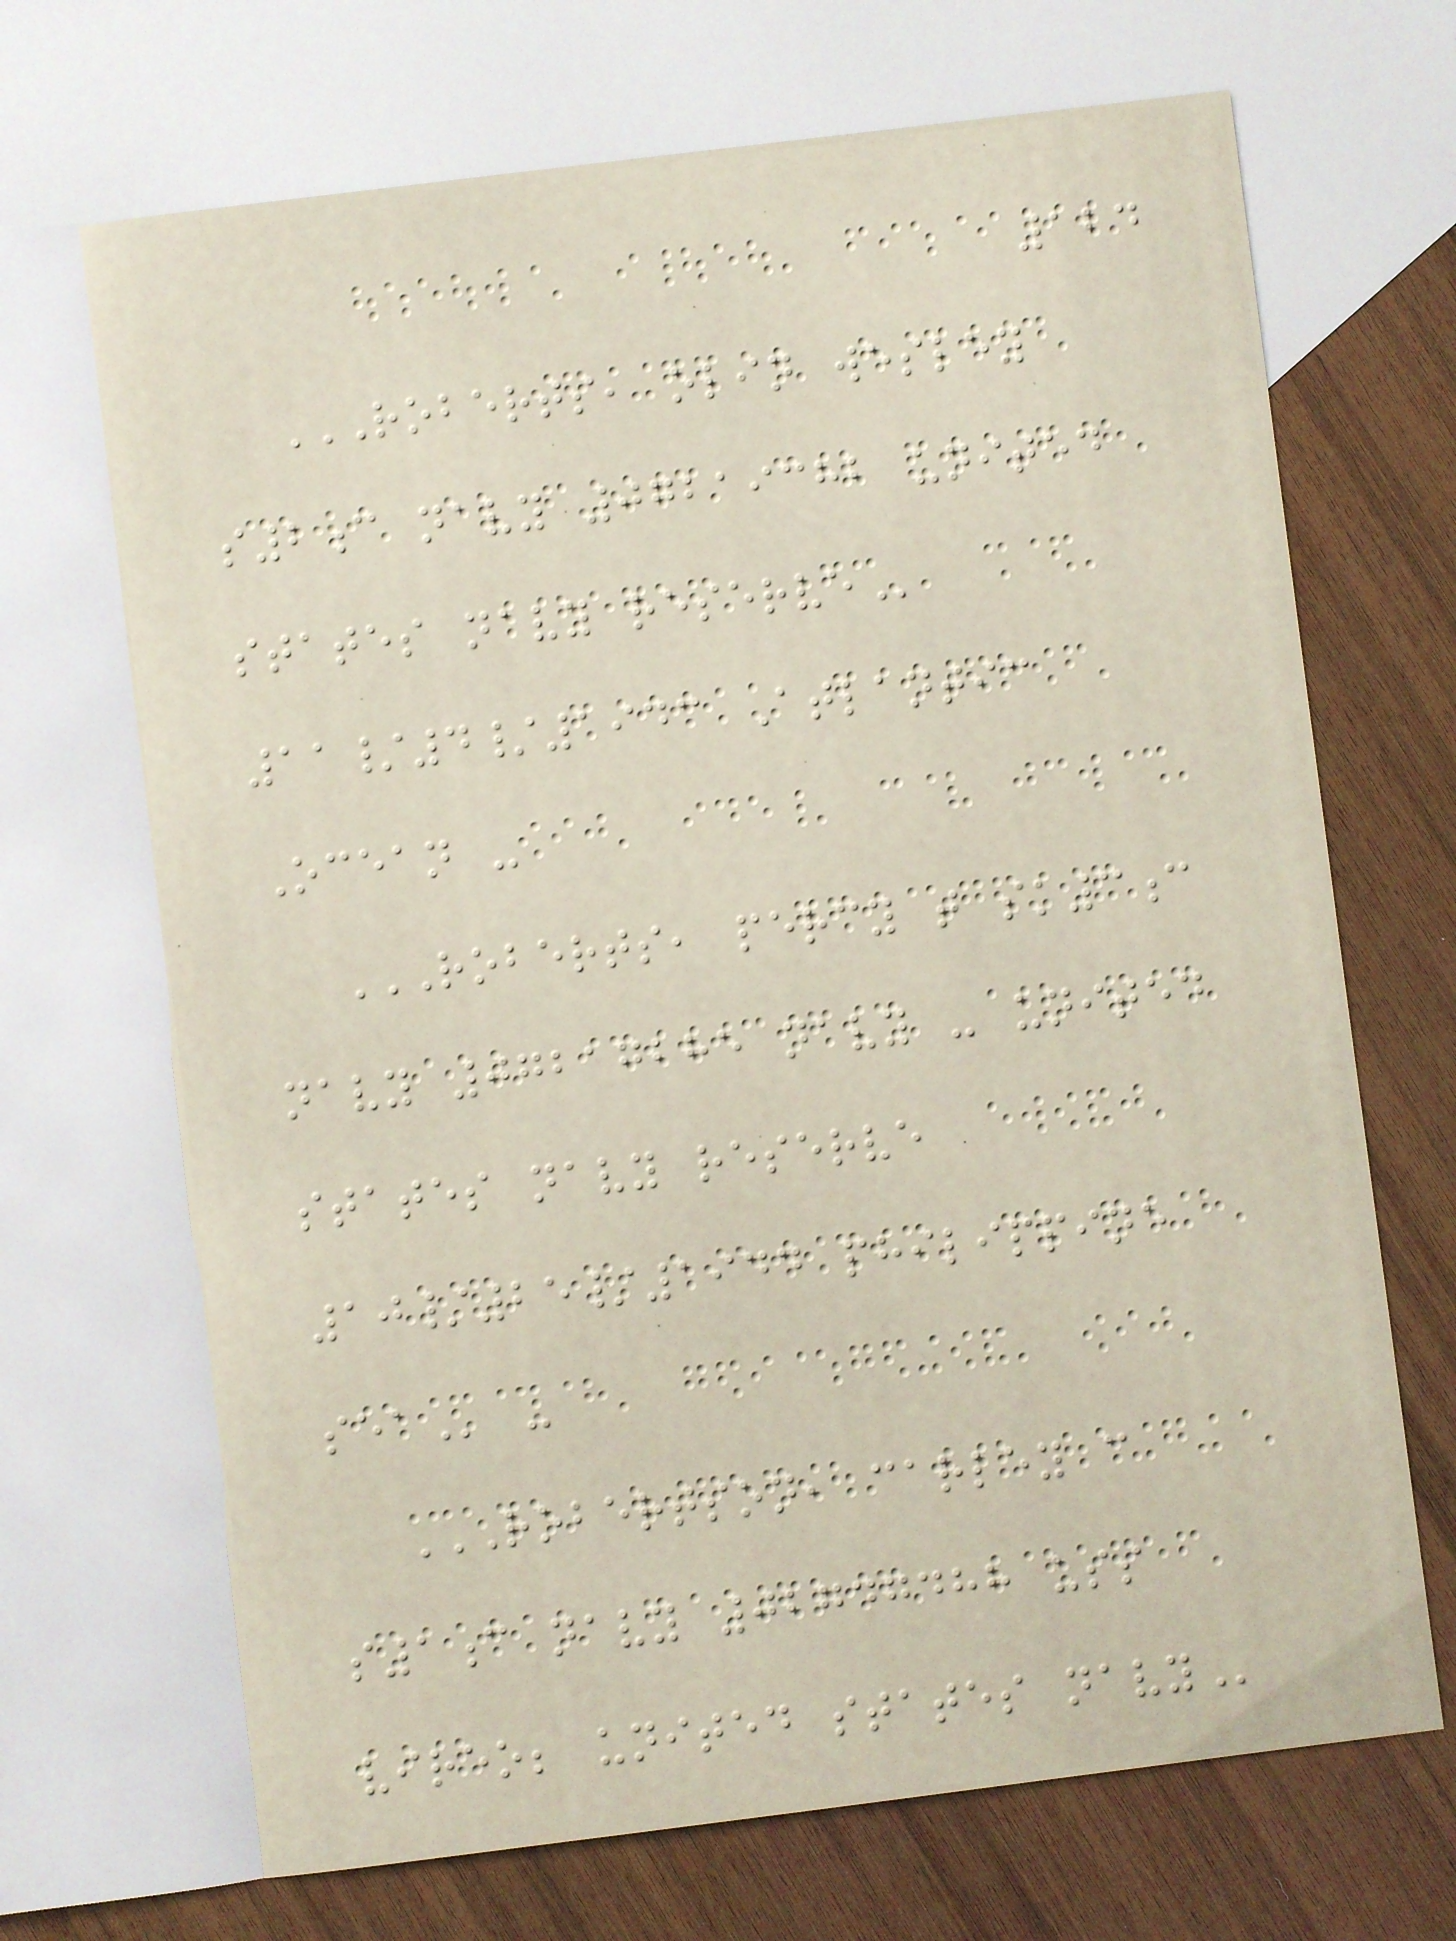124
ROBERTS, OLIN WESLEY
S2C NAVY 07219382 UNITED
STATES NAVY RESERVE
11/4/1943 Atlantic
Ocean -
ROBERTS, PERCY T SK3C
NAVY 07217285 NAVY - UNITED
STATES NAVY RESERVE
10/25/1944 PHILIPPINE
SEA -
ROBERTSON, CARLEY C
S1C NAVY 02747488 USS
VIREO; UNITED STATES NAVY
